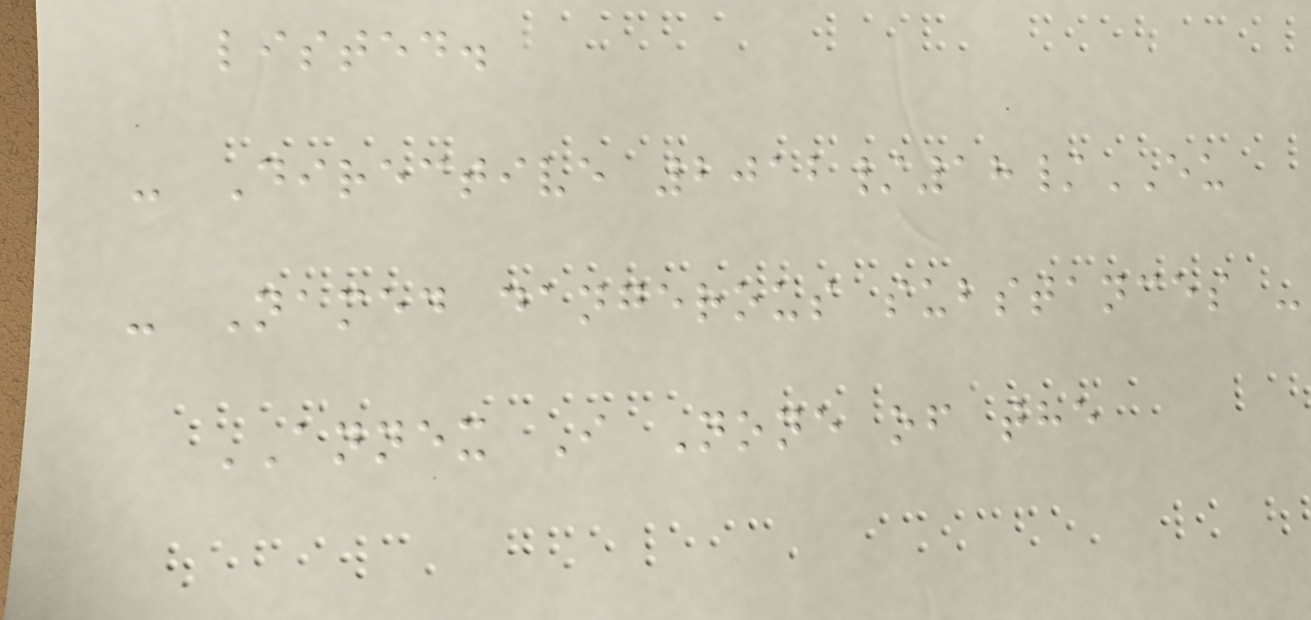listed.
- Directive 2012/18/EU
- Named dangerous substances -
ANNEX I None of the
